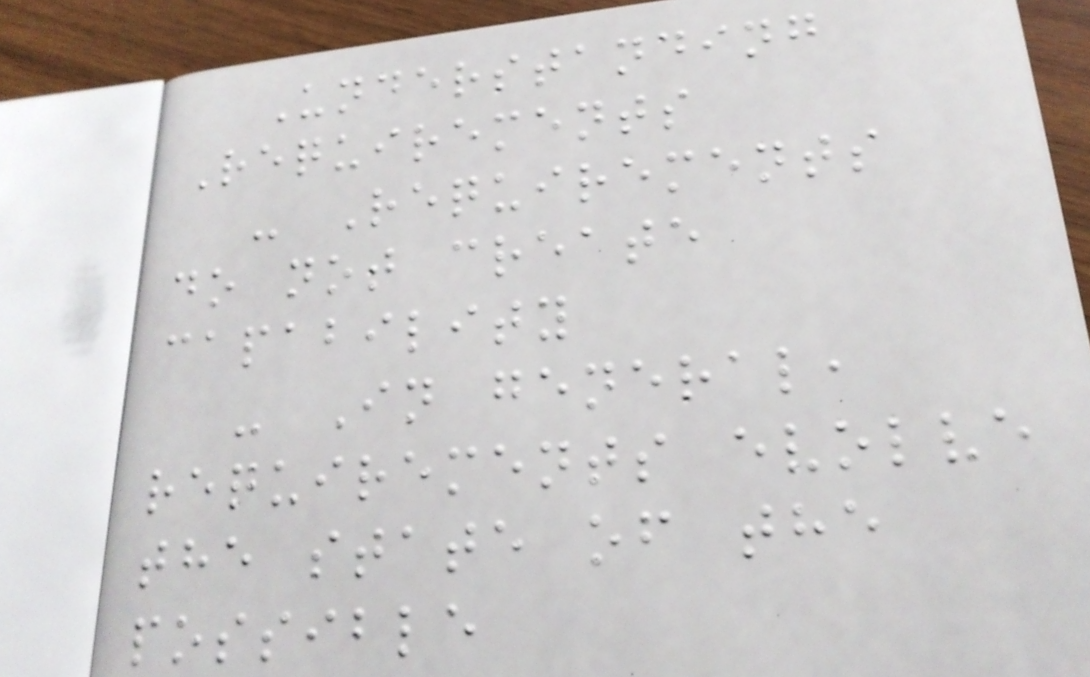Understanding
Requirements
- Requirements
do not create
capability
- In general,
requirements evolve
the state of the
possible
